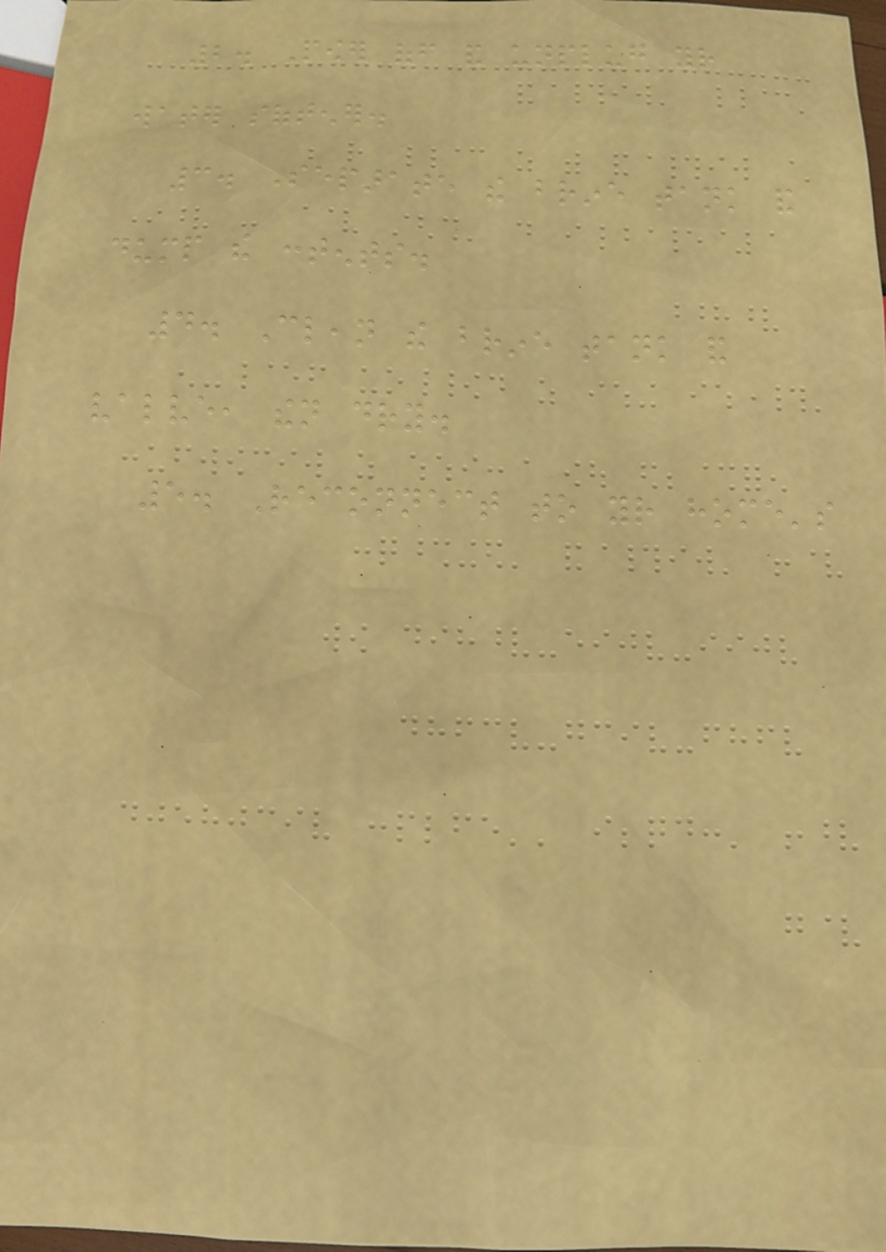2. Power off and unplug your
water softener.
3. Separate the brine tank and
dump the contents.
4. Clean the brine tank and
valve, then dry.
5. Reconnect to your home's
